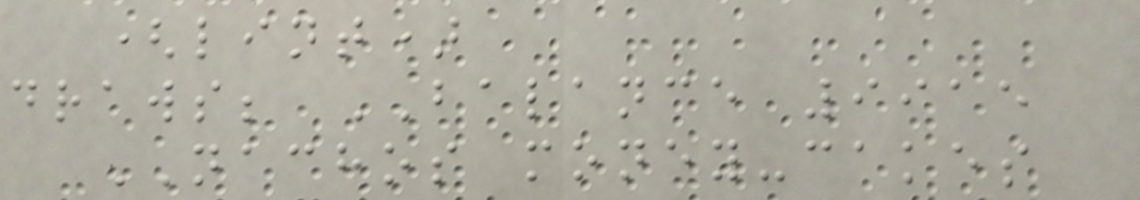(lint)
draws; BALANCE 9915
NACHOS money-cakes
